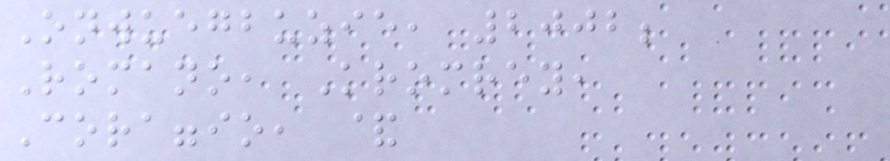Onwuegbuzie, 2002;
Romano, Kromrey,
Coraggio, &
